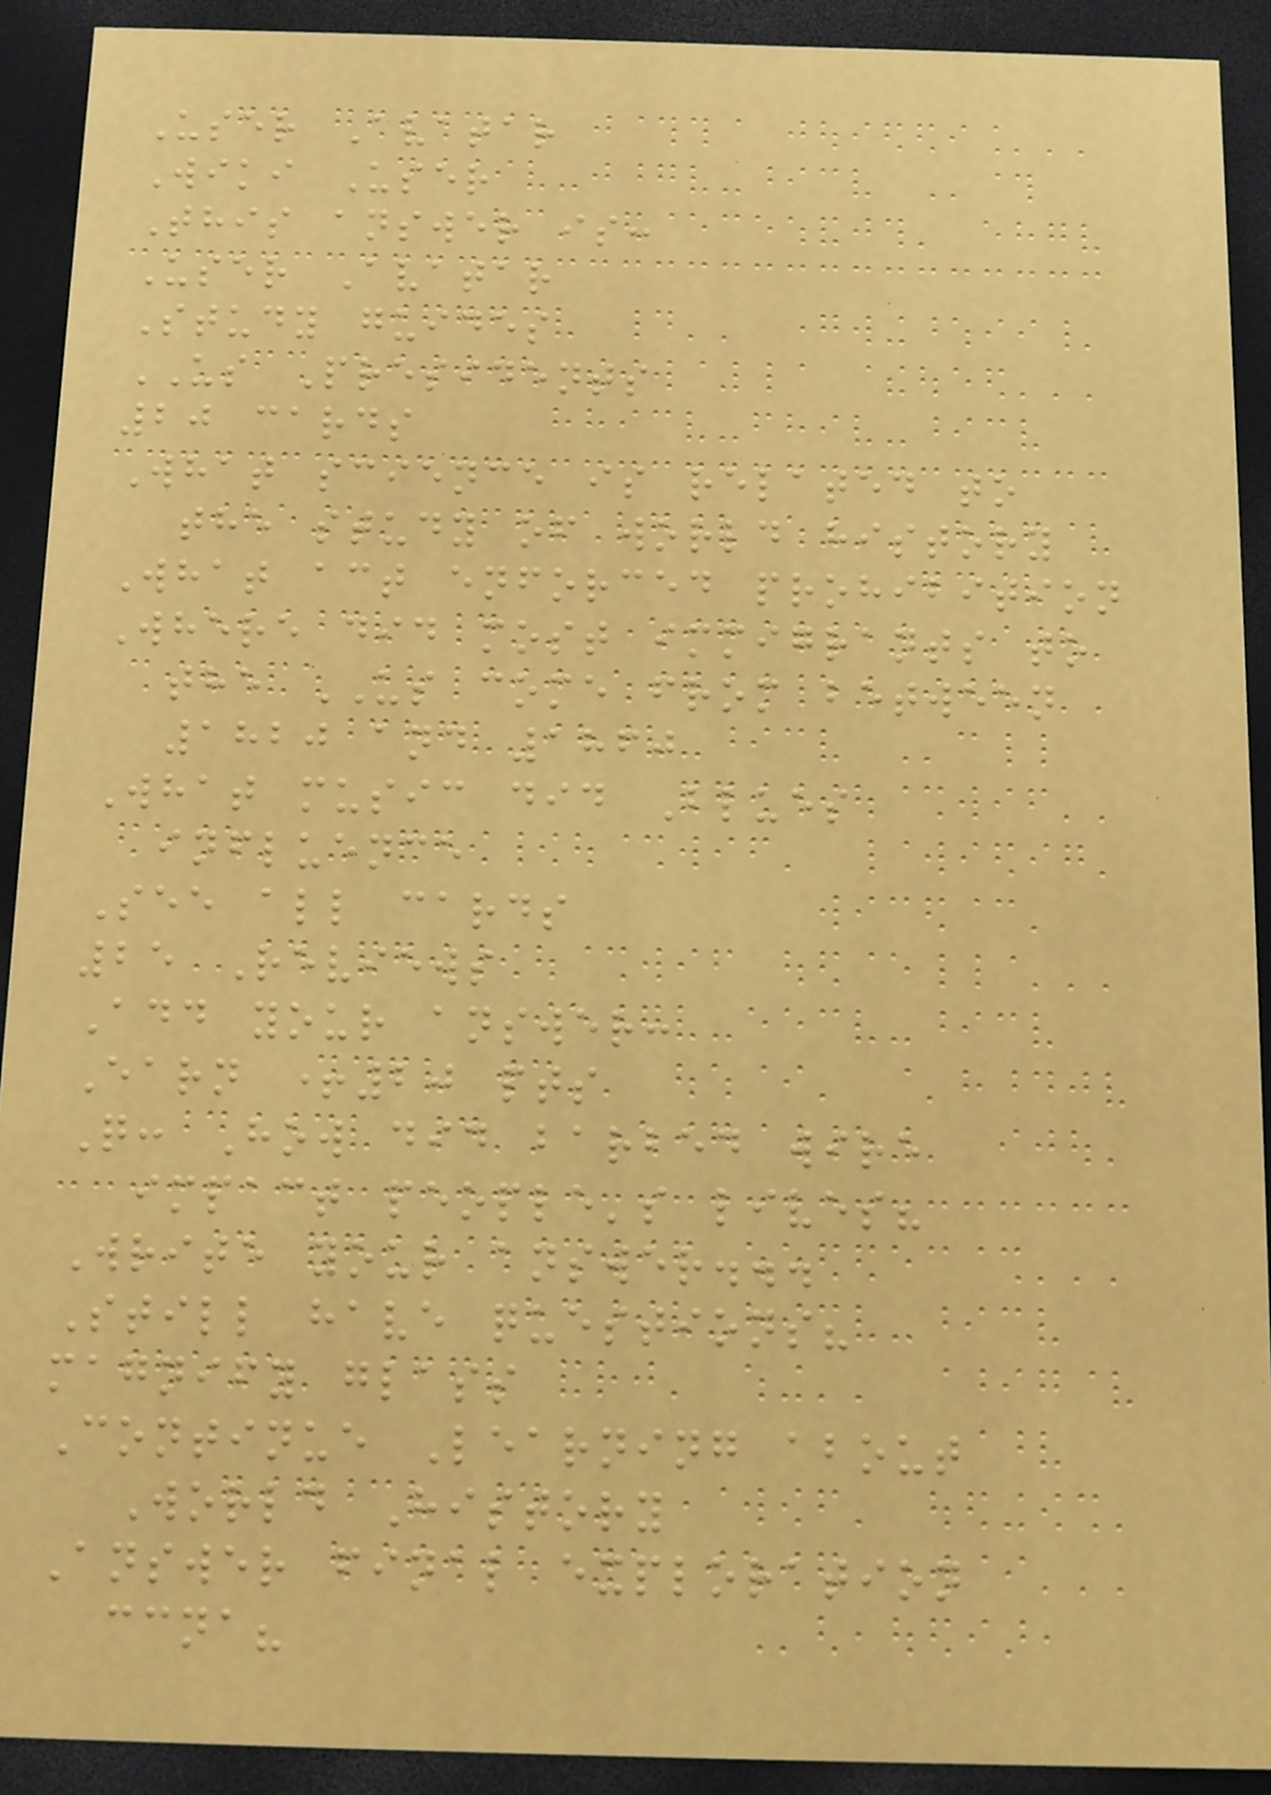User Avatar
Wiki User
This answer is:
User Avatar
Study guides
US Presidents
20 cards
What science is related to
the study of world history
What act enforced prohibition
Where did most immigrants to
the US come from between
1820 and 1860
What music did Blues
influence
See all cards
25 Reviews
Add your answer:
Earn +20 pts
Q: How did barbed wire
impact people's lives?
Write your answer...
Still have questions?
magnify glass
Continue Learning about
World History
Answer final exploration
ccna?
